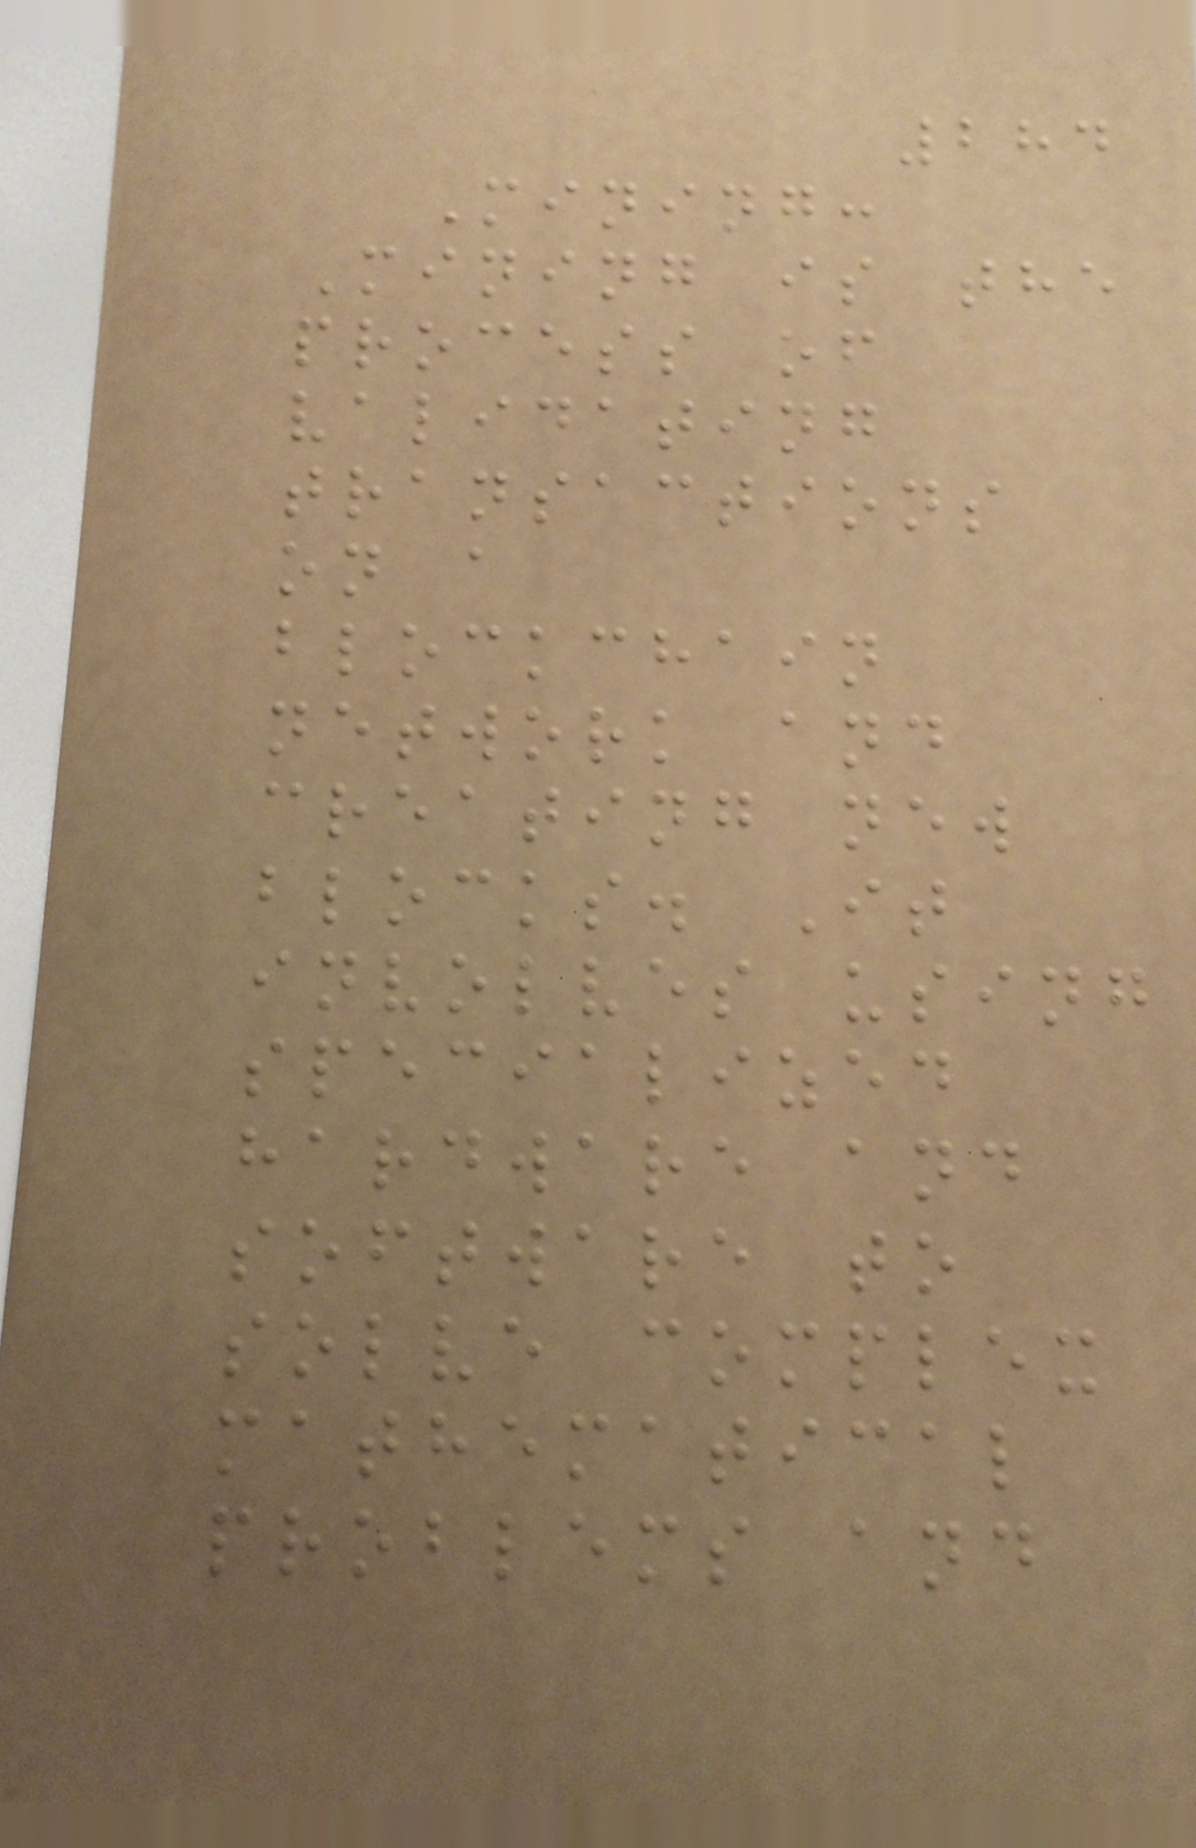284
Mining:
Mining is the
process of
validating
transactions
on a
blockchain
network and
creating new
blocks. It
involves using
specialized
hardware and
software to
solve complex
mathematical
problems and
